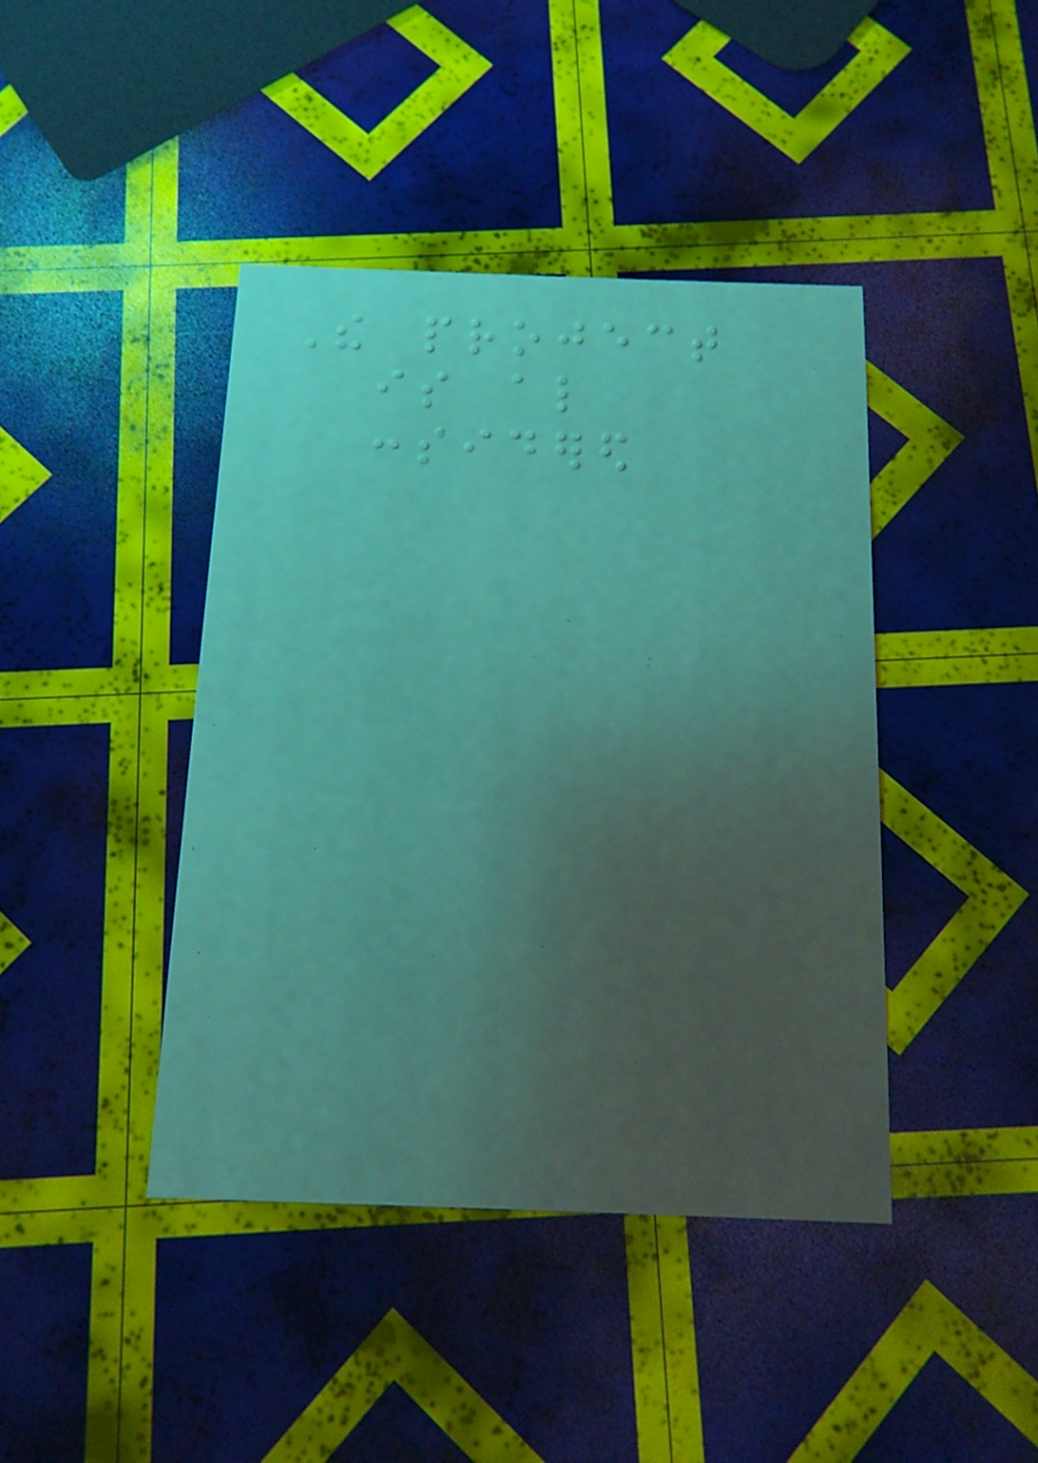The project
is also
considered
